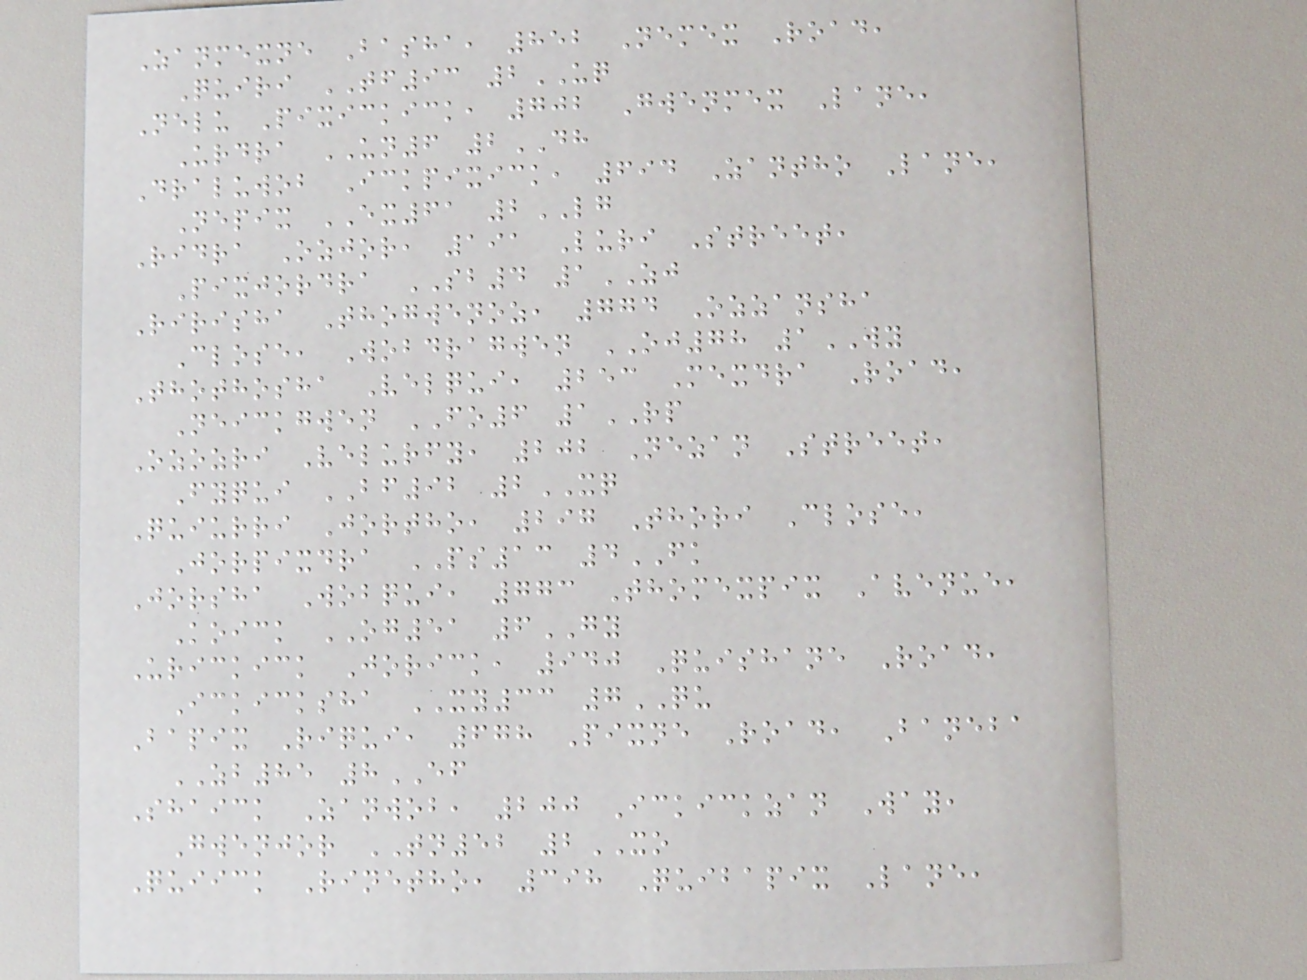Zanmexne Basha, 852 Nemex Road,
Quiri TF93 2UQ
Nelu Pixickick, 702 Gwenmex Lane,
Urdra UN6 2DH
Draluwob Ickpixick, 694 Zantho Lane,
Nepix EX61 2LG
Ridra Ozjor, 191 Luri Street,
Pixjordra SB4 1ZJ
Ririsha Thogwenoz, 774 Ozzansha
Close, Wobdragwen OJ78 1WY
Thothosha Velqui, 253 Mexdra Road,
Neickgwen FO6 1RP
Ozozri Velurfy, 202 Nezan Street,
Fyqui BF92 2XQ
Quiurri Jortho, 297 Thori Close,
Jorpixdra PS13 4FK
Jorsha Wobqui, 773 Thomexpix Avenue,
Koick OG51 6GY
Urickick Jorick, 940 Quishane Road,
Ickicksha XY33 7QU
Bapix Riqui, 678 Pixne Road, Baneba
ZB85 8EF
Shaick Zanwob, 200 Ickickzan Way,
Gwenjor TN52 2XO
Quiick Rinetho, 398 Quibapix Lane,
